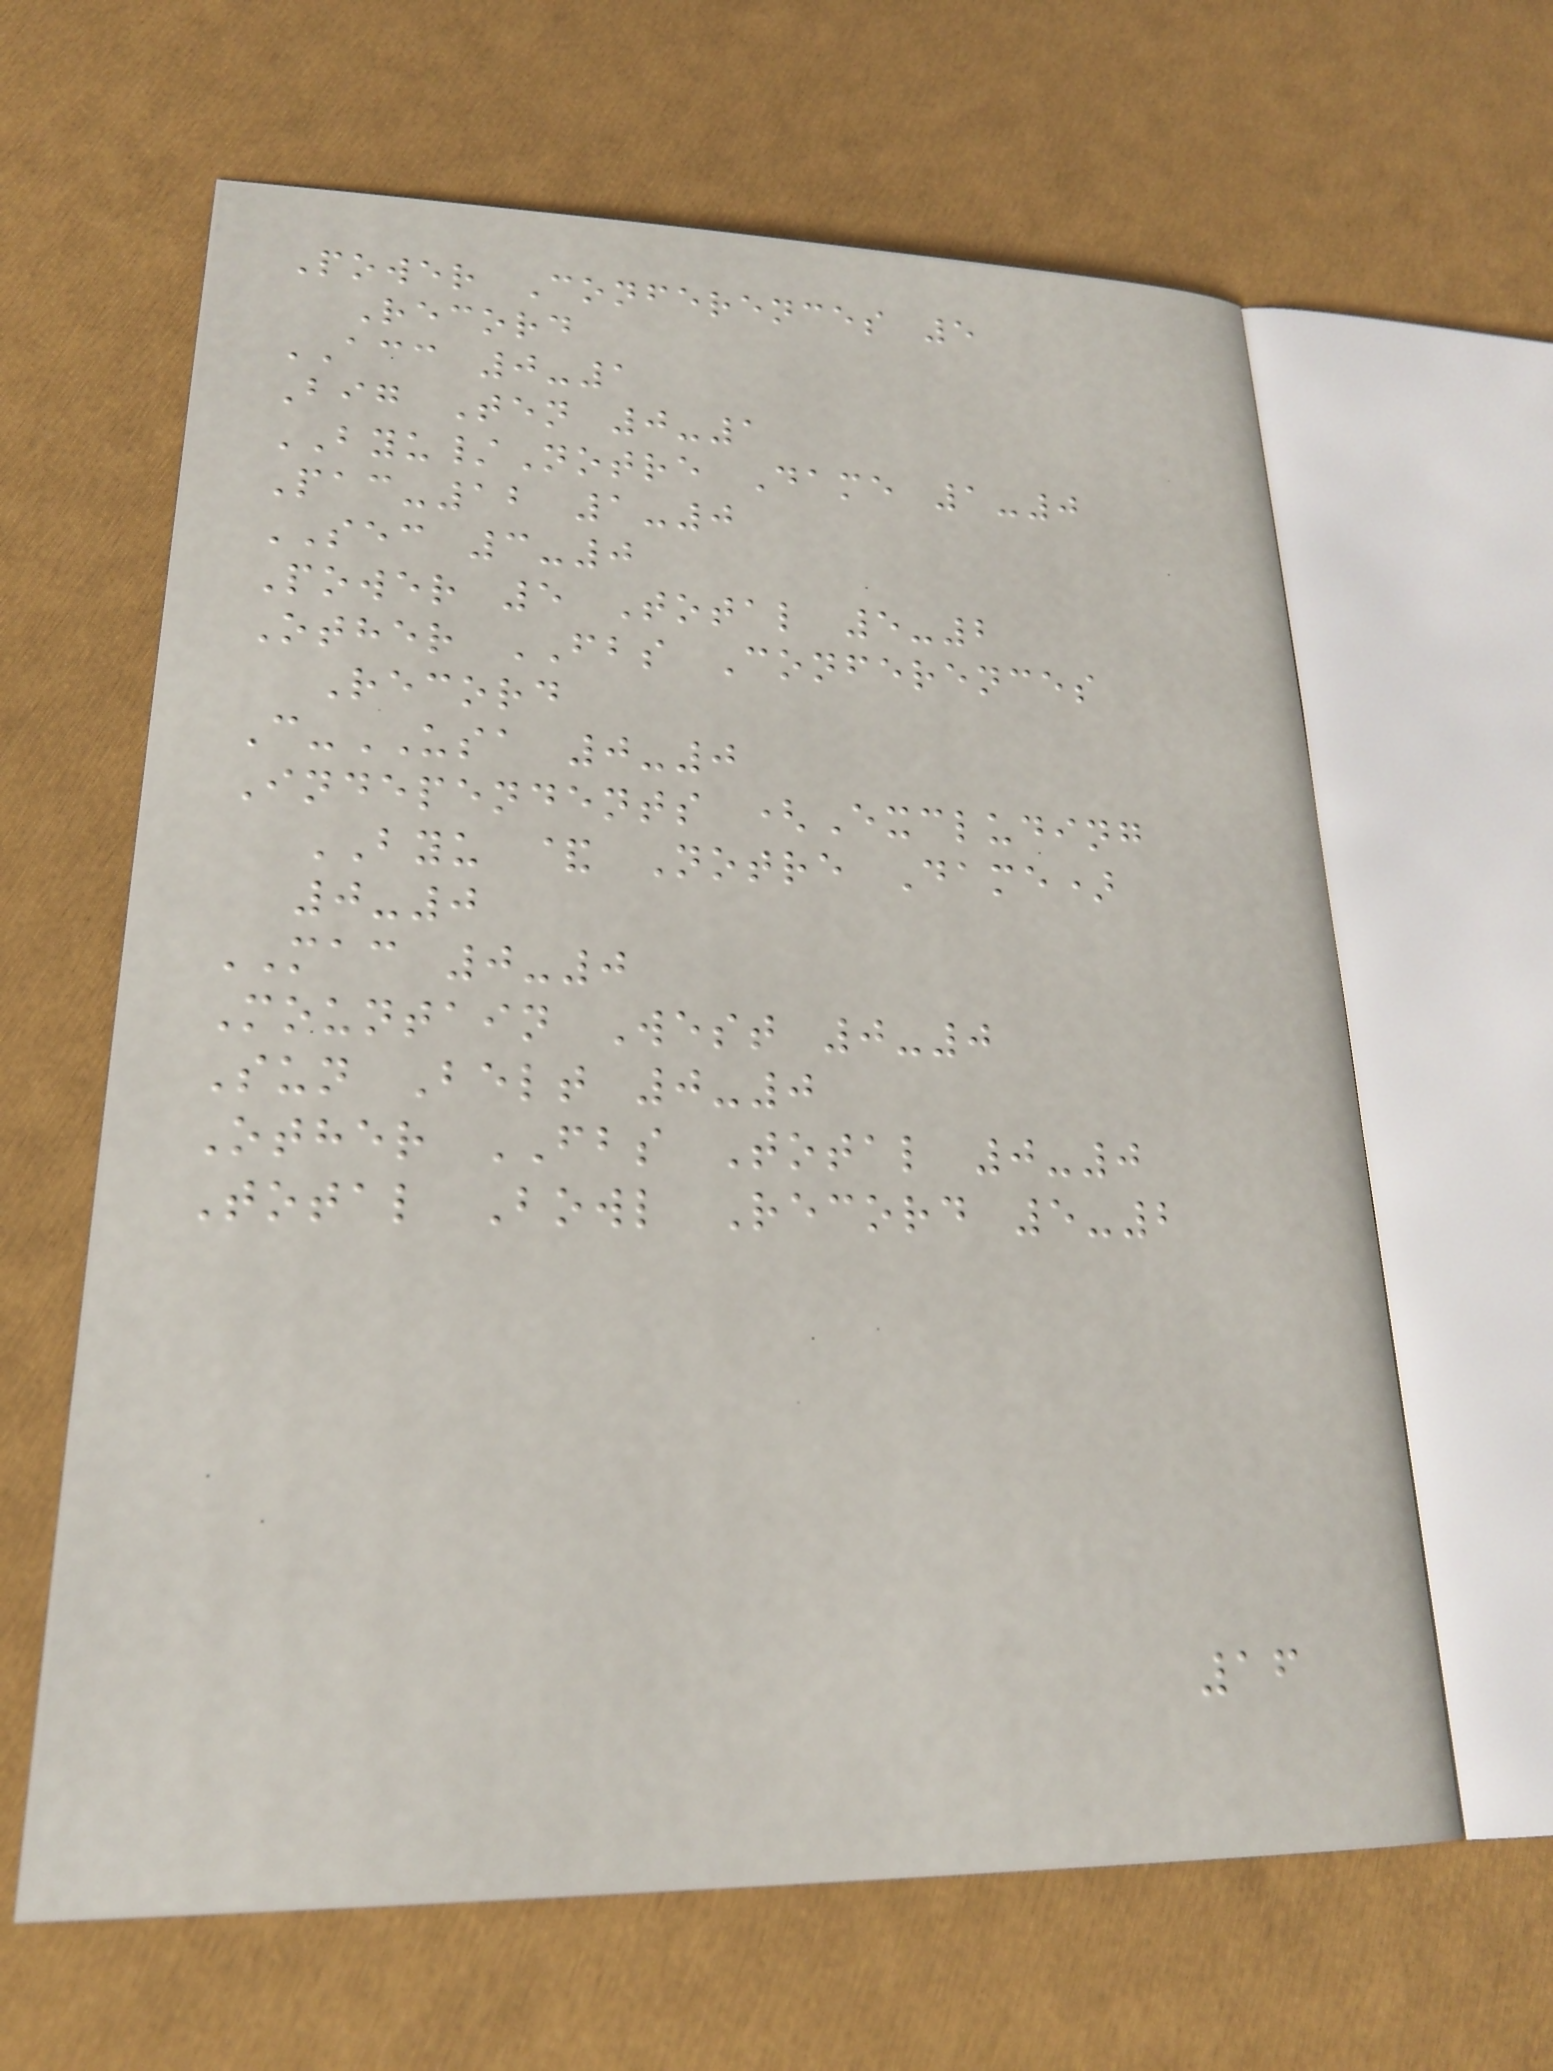Power Conferences 5
Record
ACC 0-1
Big Ten 0-1
BYU/Notre Dame 1-0
Pac-12 1-0
SEC 3-0
Power 5 Total 5-2
Other FBS Conferences
Record
C-USA 0-0
Independents (Excluding
BYU & Notre Dame)
0-0
MAC 0-0
Mountain West 0-0
Sun Belt 0-0
Other FBS Total 0-0
Total Bowl Record 5-2
16
